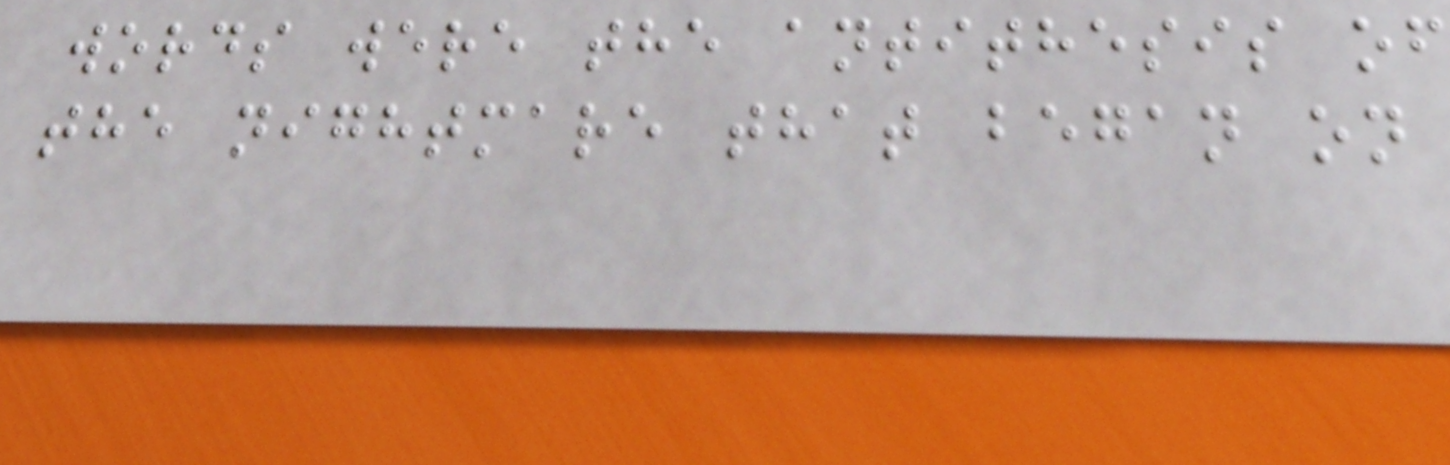words were the antithesis of
the nightmare that began on
